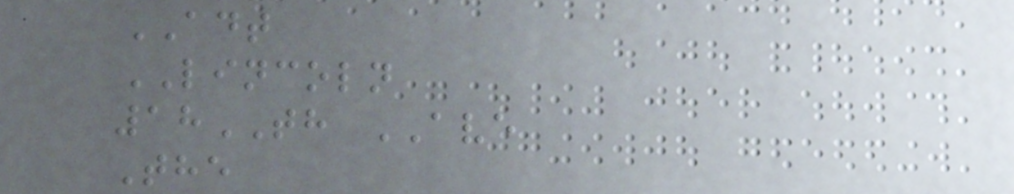ADT
LINCOLN
18TH AVE
The
